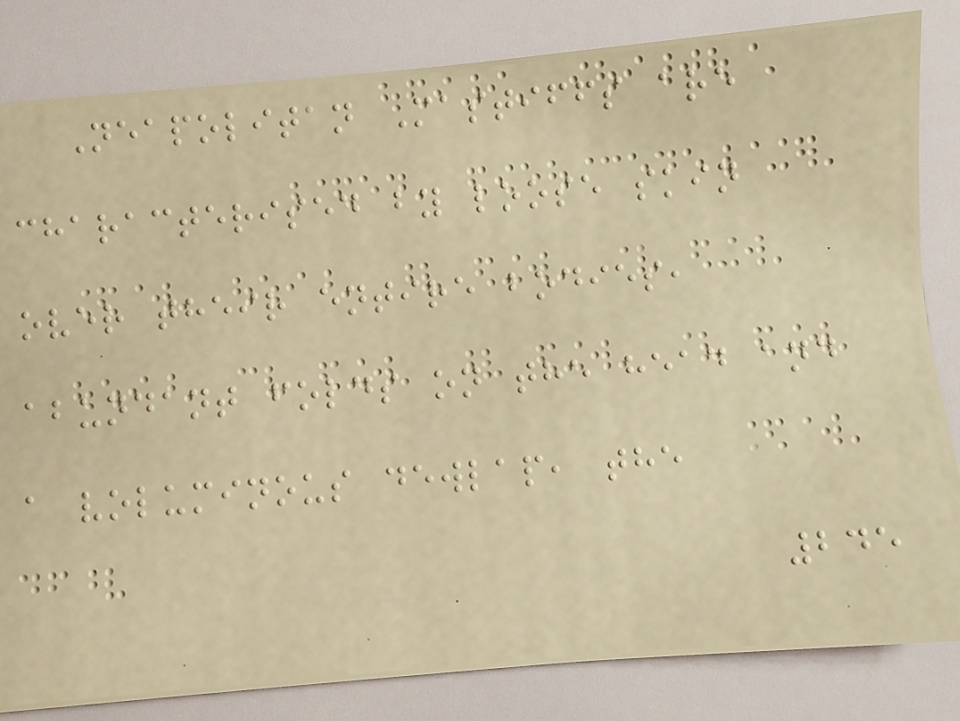Neapolitan Mastiffs are
characterised by loose skin
over their entire bodies,
abundant folds on the head and
a voluminous dewlap, the
245
